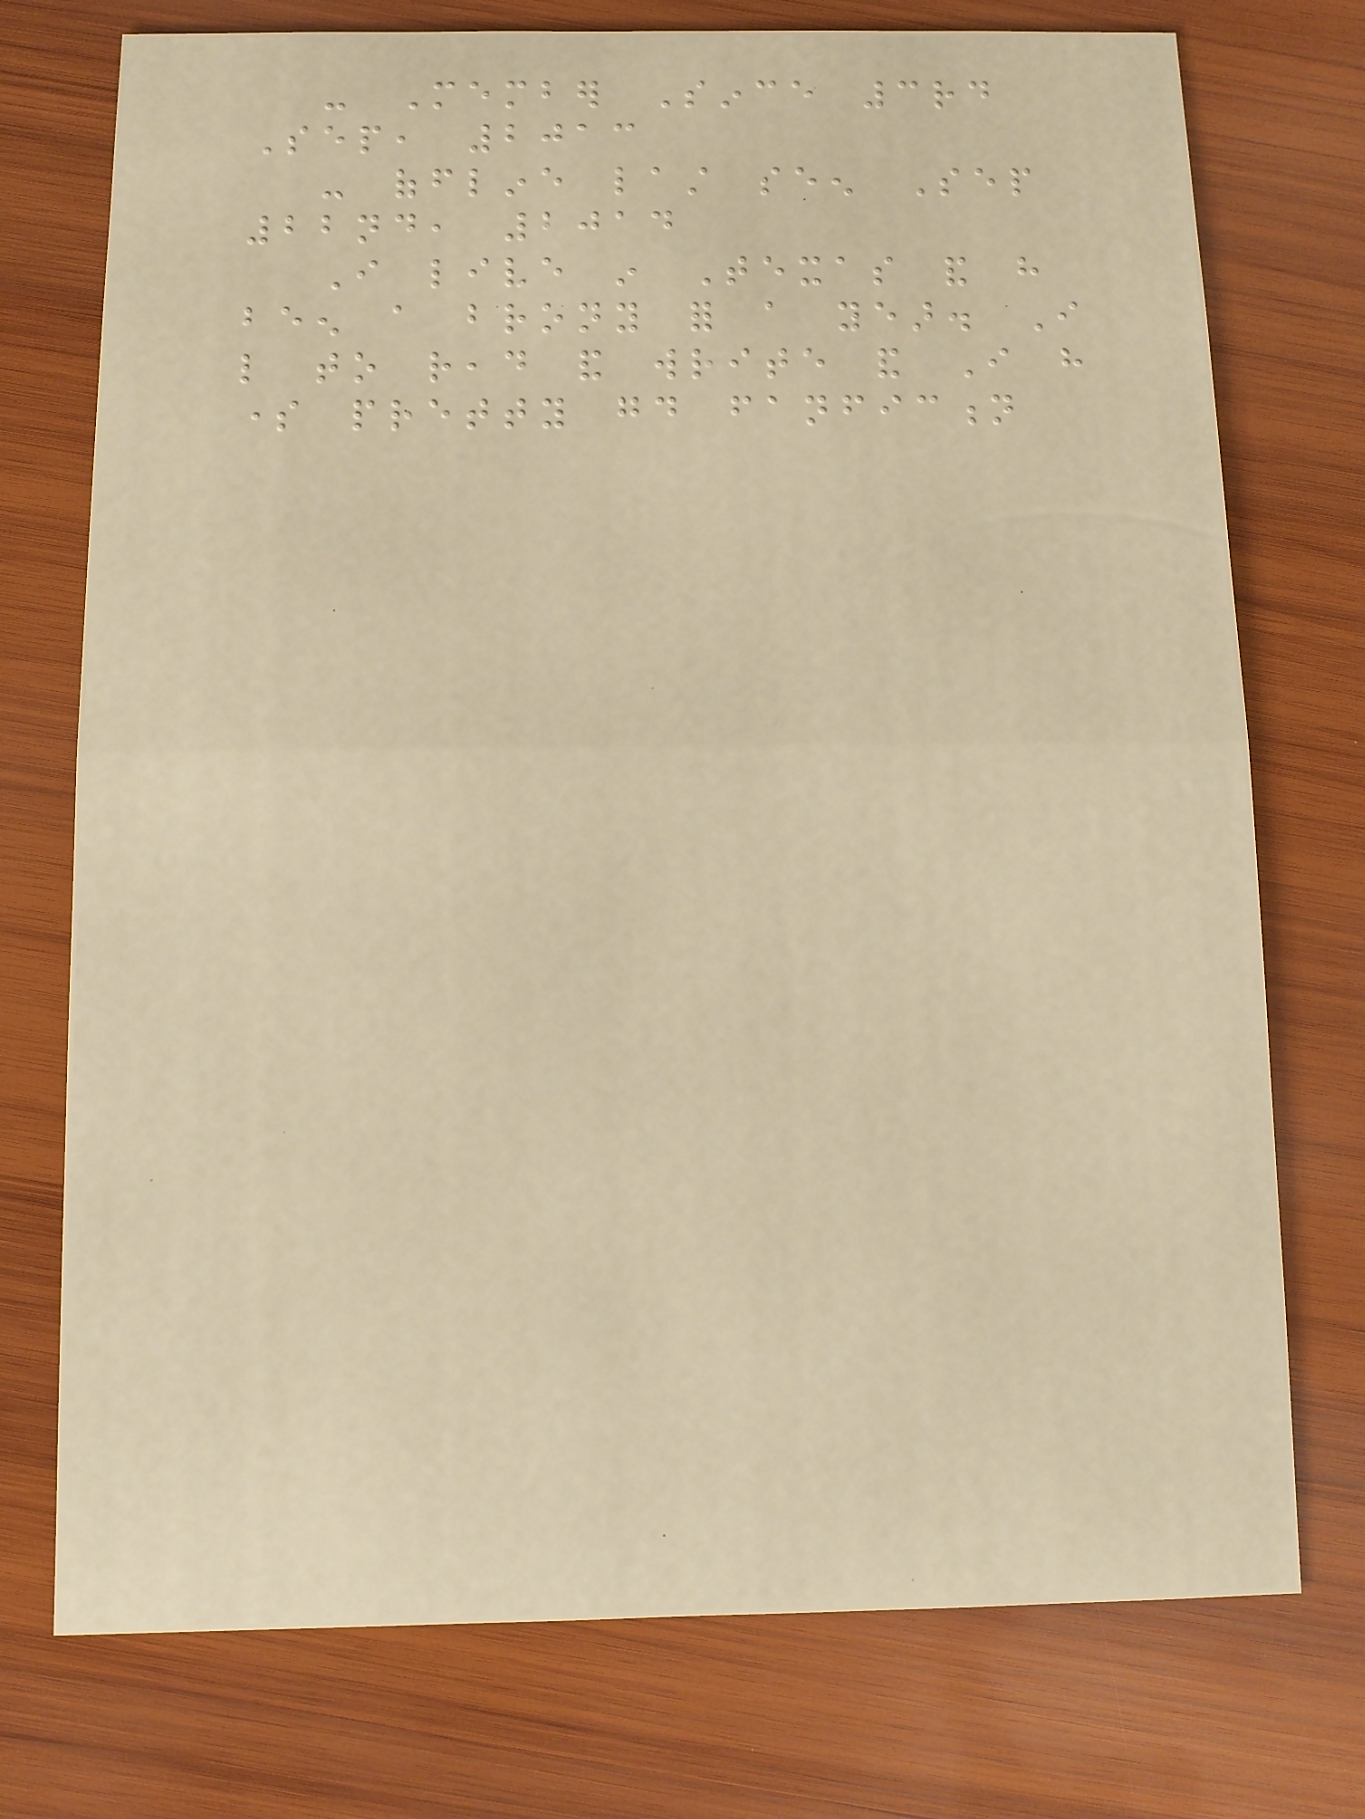- Member Since 3rd
Sep, 2013
- offline last seen Sep
22nd, 2014
I live in Texas and have
been a brony for a year. I
like to read and write and I have
some pretty good fanfiction
